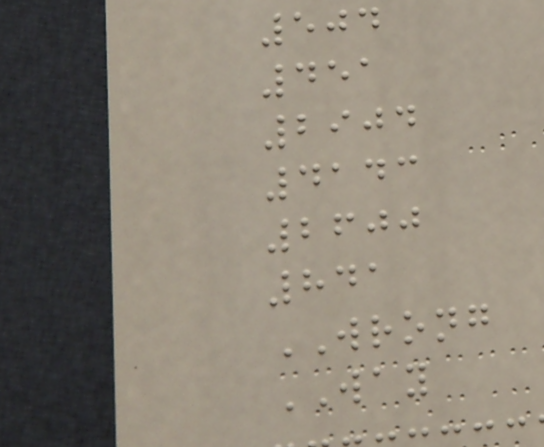504
451
2904
4143
2600
841
WRONG
WAY
